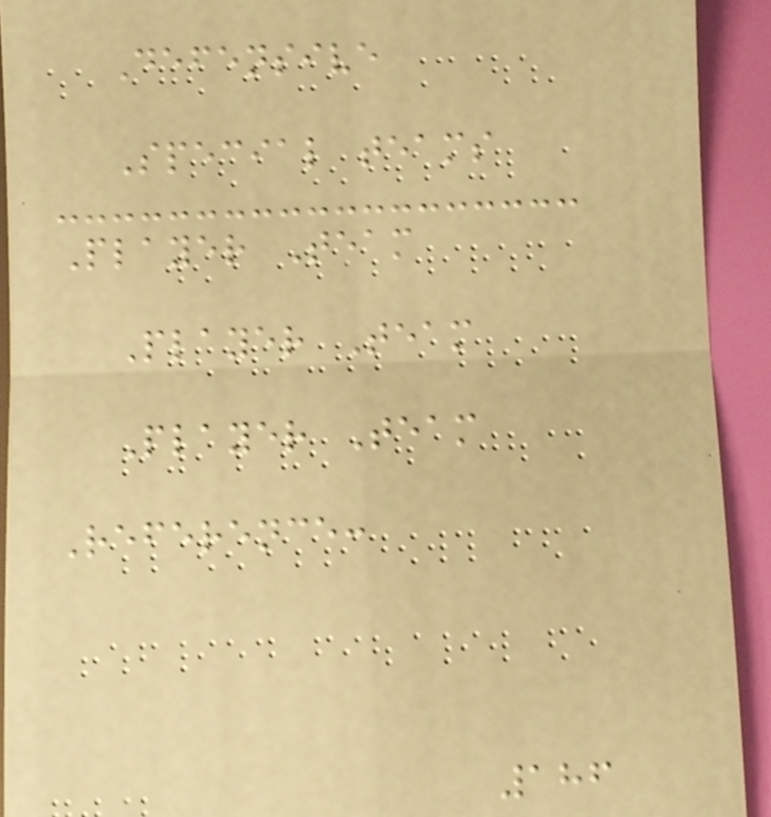Defensive
Special teams
Player Team
Player Team
Player Team
Reference:
186
